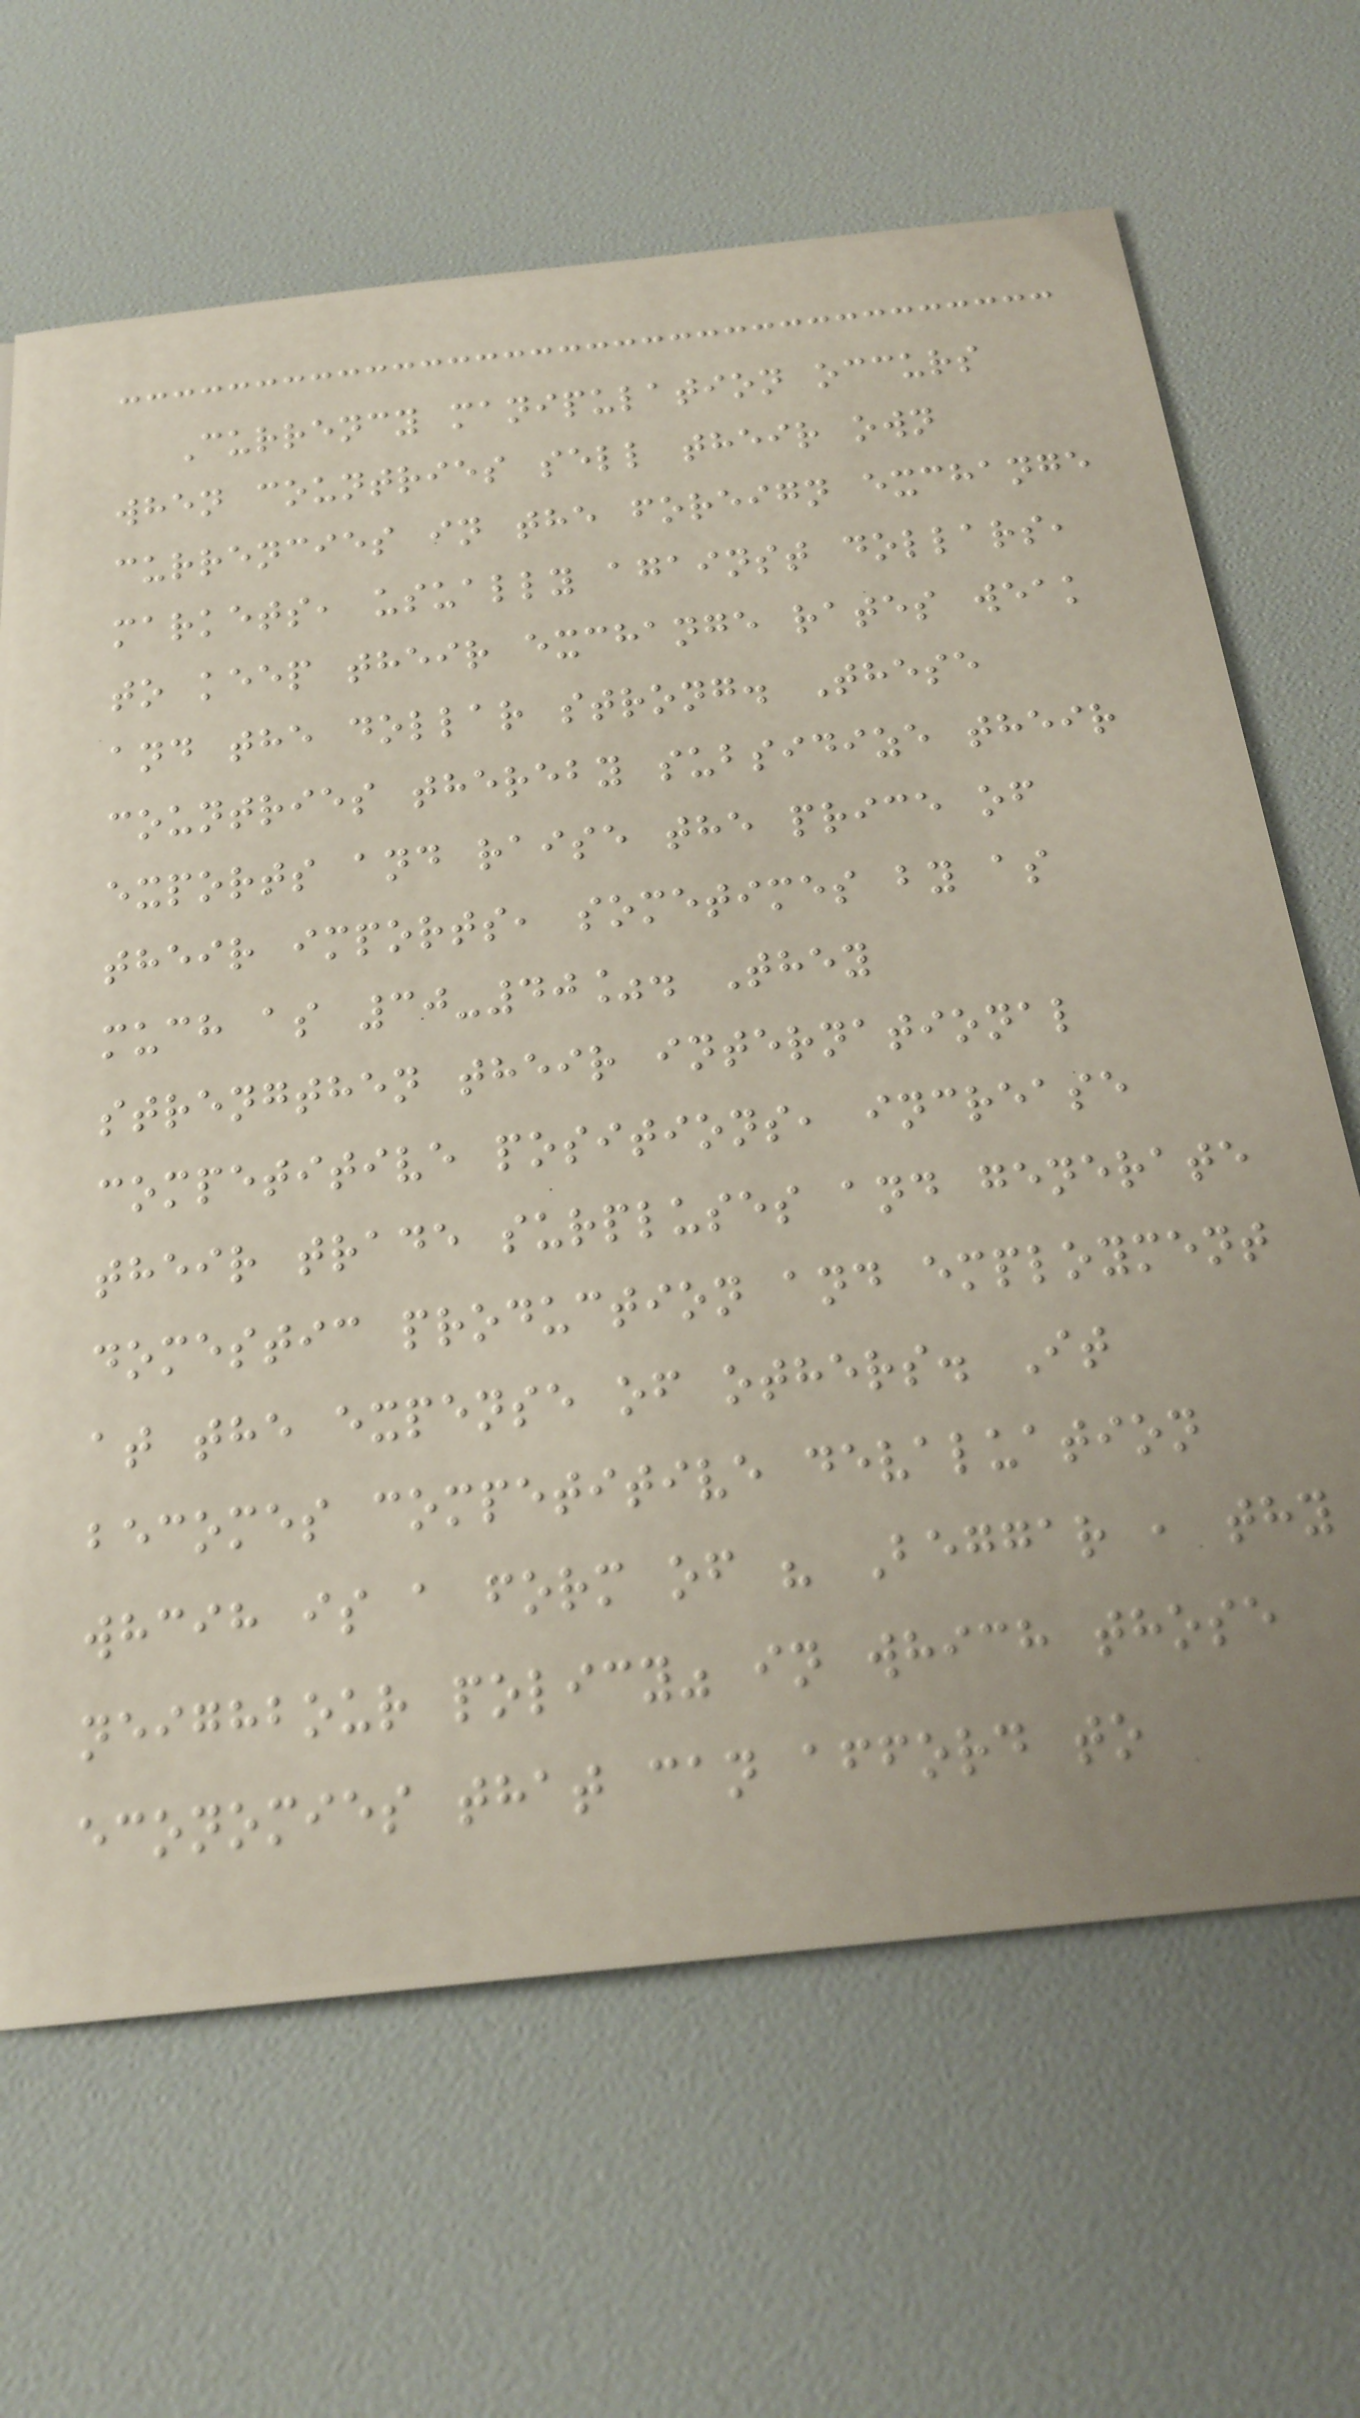Currency manipulation occurs
when countries sell their own
currencies in the foreign exchange
markets, usually against dollars,
to keep their exchange rates weak
and the dollar strong. These
countries thereby subsidize their
exports and raise the price of
their imports, sometimes by as
much as 30-40%. They
strengthen their international
competitive positions, increase
their trade surpluses and generate
domestic production and employment
at the expense of others. It
becomes competitive devaluation
whcih is a form of " Beggar , thy
neighbour policy" in which those
economies that can afford to
